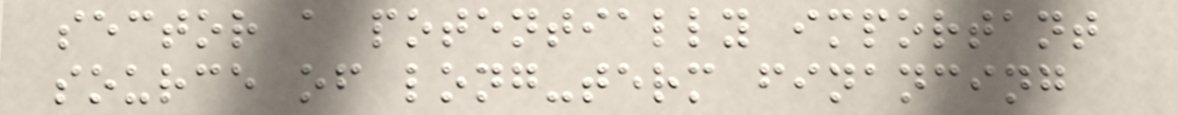sector a potentially important
source of long-term financing
